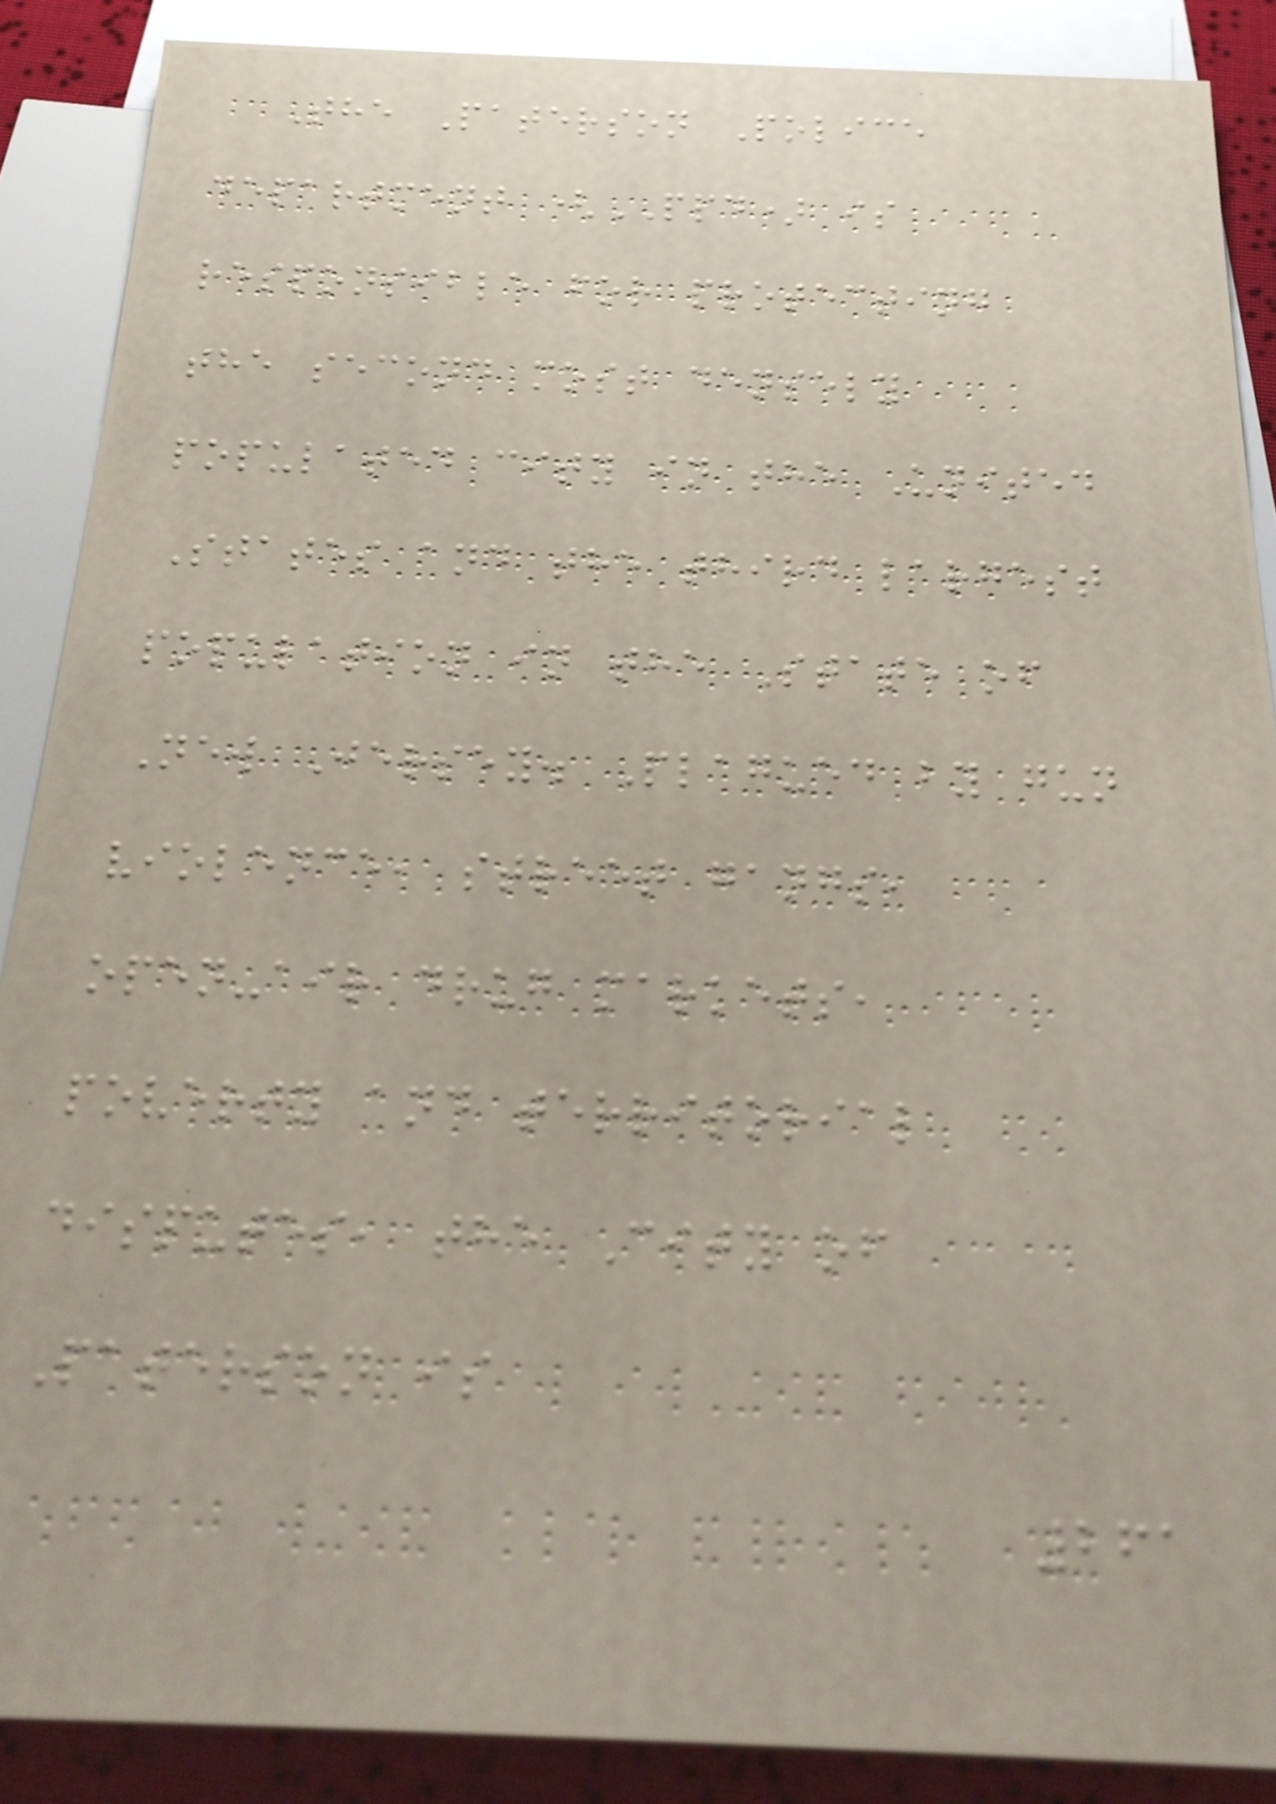The Paterson Police
department (PPD) is
responsible for protecting
the second most densely
populated city in the United
States and the third largest
population in the State of
New Jersey. Plagued by gun
violence, street gangs,
open-air drug markets,
poverty and territorial
disputes, the City of
Paterson is
261
